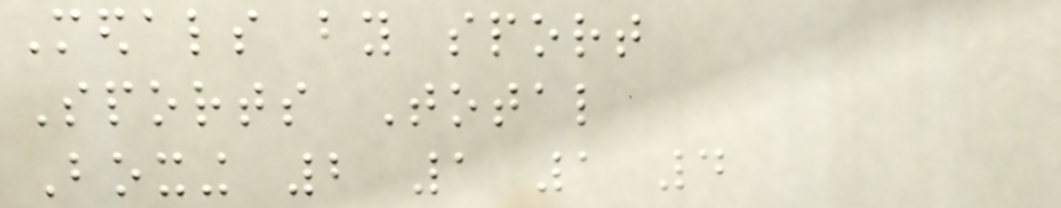Medals by sport
Sports Total
Boxing 2 1 1 4
